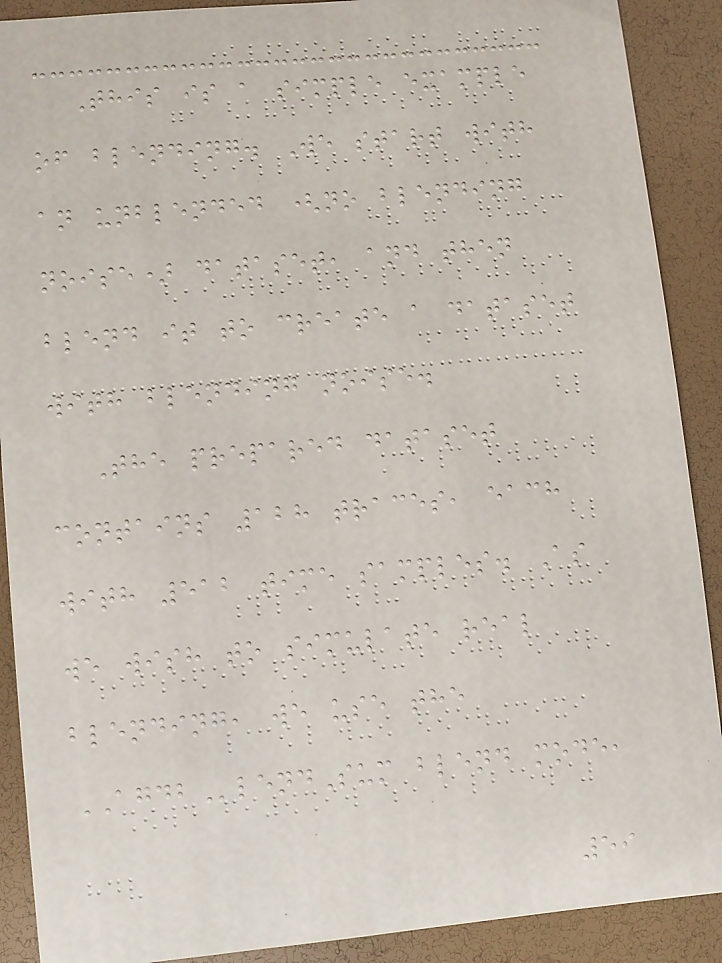This is a simple example
of blending. We start with
an unblended (no blending
noise) dataset, and then
blend it to create a dataset
with blending noise.
The prepared dataset
contains 128 traces, each
with 512 time samples. As
we wish to simulate real
blending, we use the
AGDBlendSum blend mode,
59
